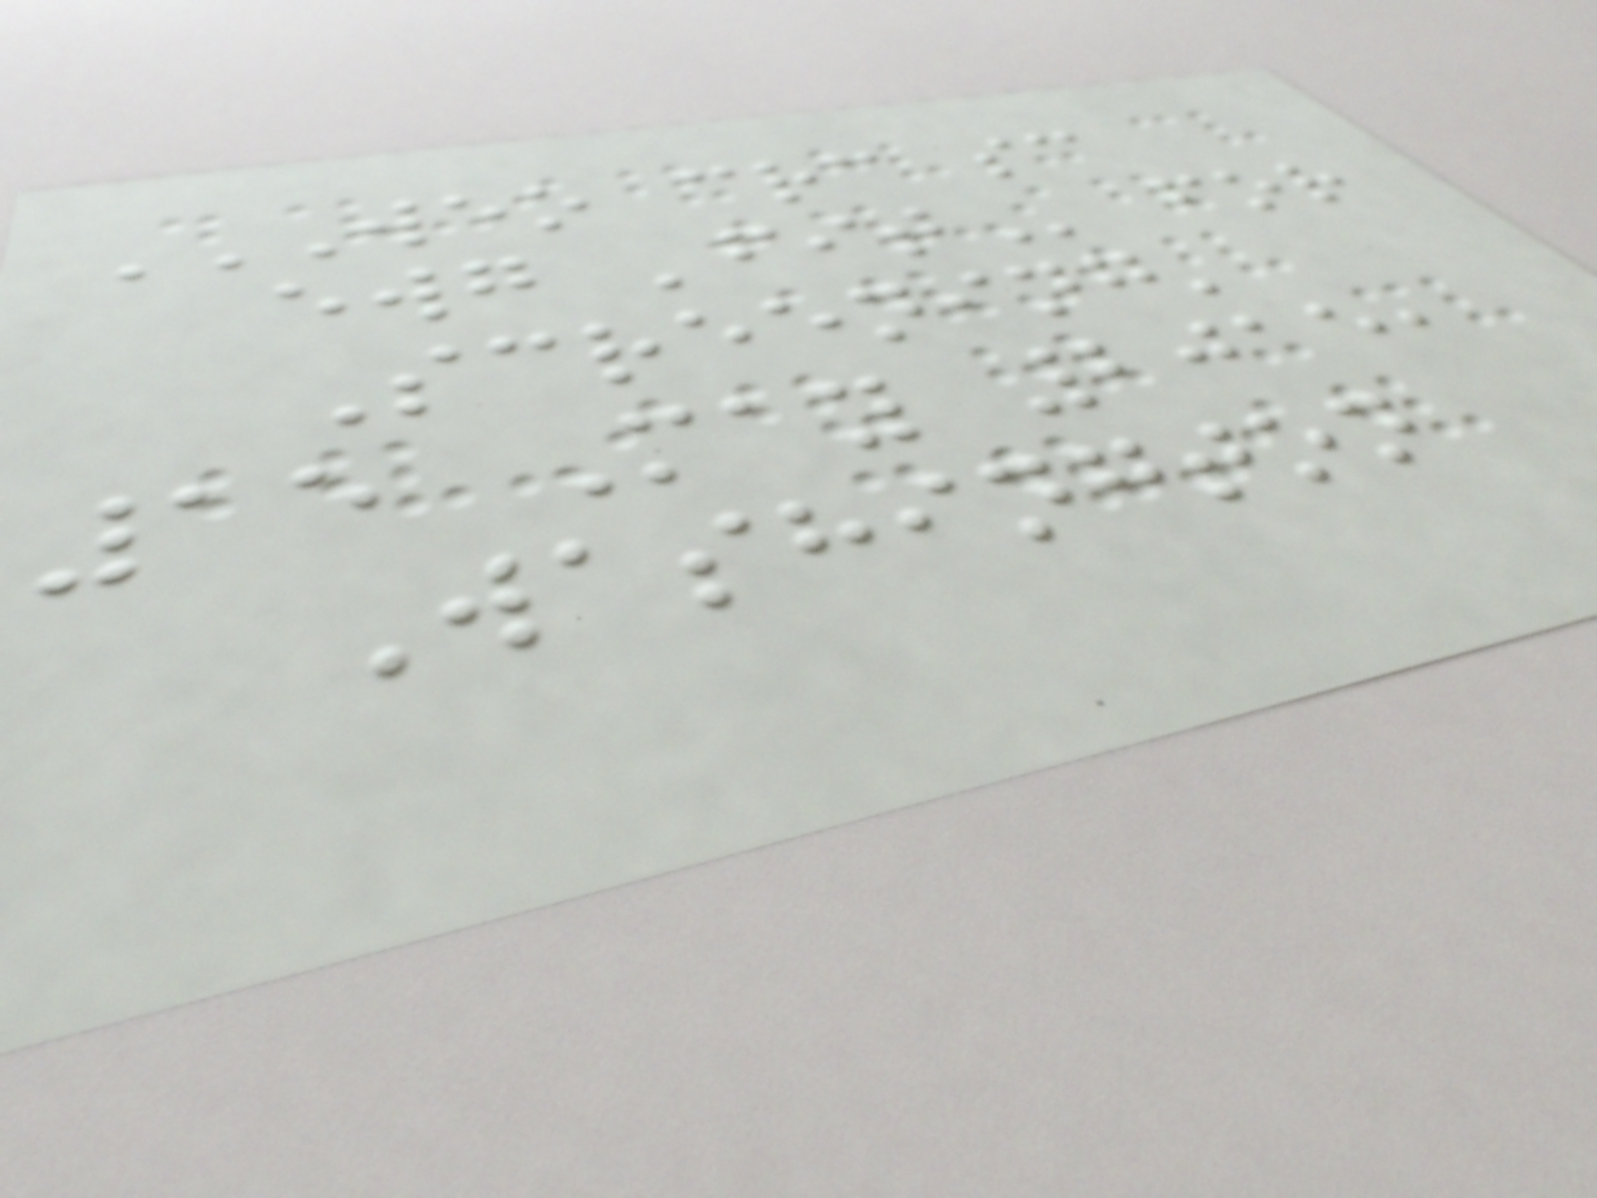WEO CRC SC
EWG 'FIT for
Screening'
15 May 2015,
Washington
